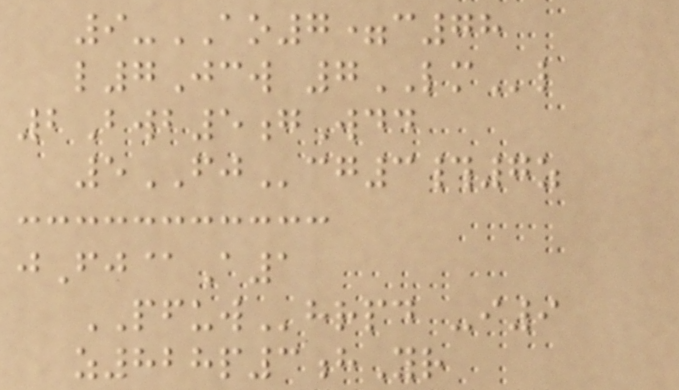9-AO7=c78
l7Jcw 7LMl
2Bwb5gWdd
5FJcg3#7z
jFj@A1
PFUWhrpd -i9
z828p3hYr
